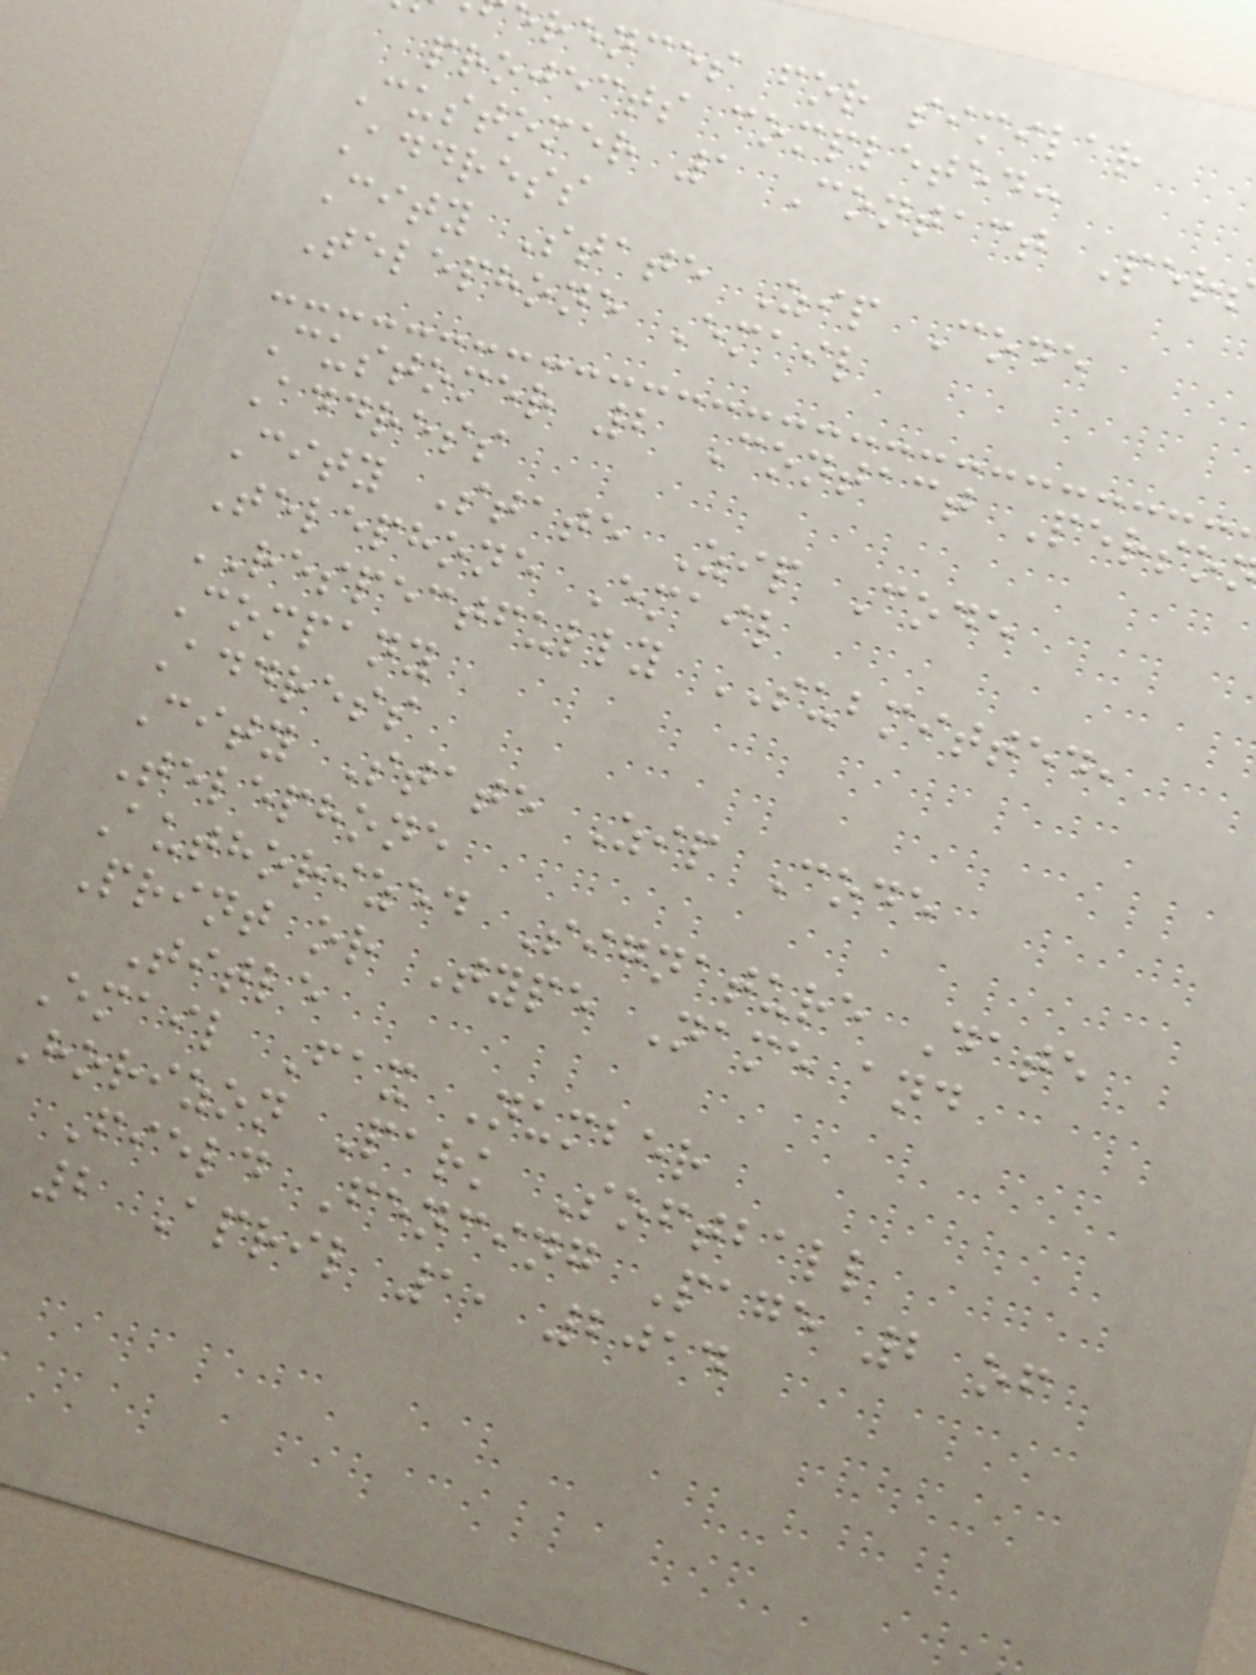erences for similar
projects completed:
Customer 1 Contact Per
Address
City State Zip Code
Telephone Email
Customer 2 Contact Perso
Address
City State Zip Code
Telephone Email
RESPECTFULLY SUBMITTED,
Company
Address
City State Zip Code
Telephone
Authorized Signature Date
Print or Type Name and
Title
Email Fax Number
Horizon Park Softball
Field Fencing Page 2 of
2 April 1, 2014
